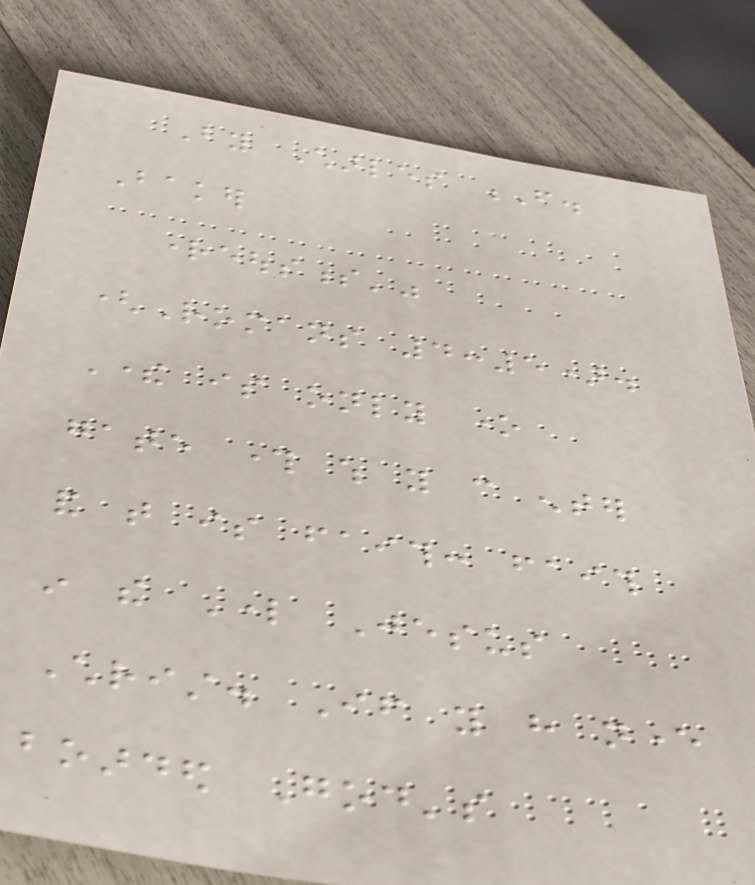By Charles F.
Baker
righteousness'"
(Romans 4:5).
There is only one
gate through which you can enter
and that is faith: faith
in the Lord Jesus
Christ. If you have never
boarded God's
